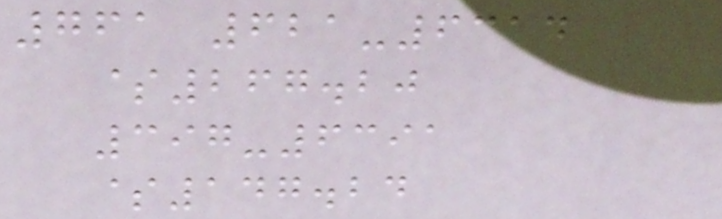761 621-6314
$267.20
397-6391
$147.24
